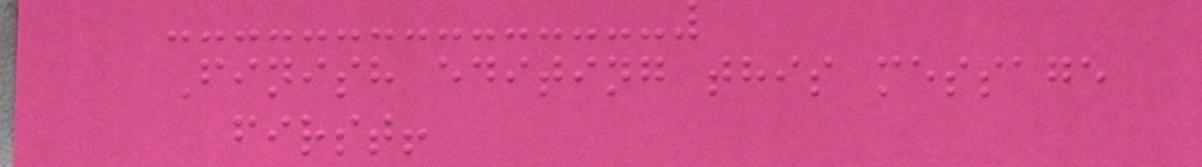Finish editing this message
first!
